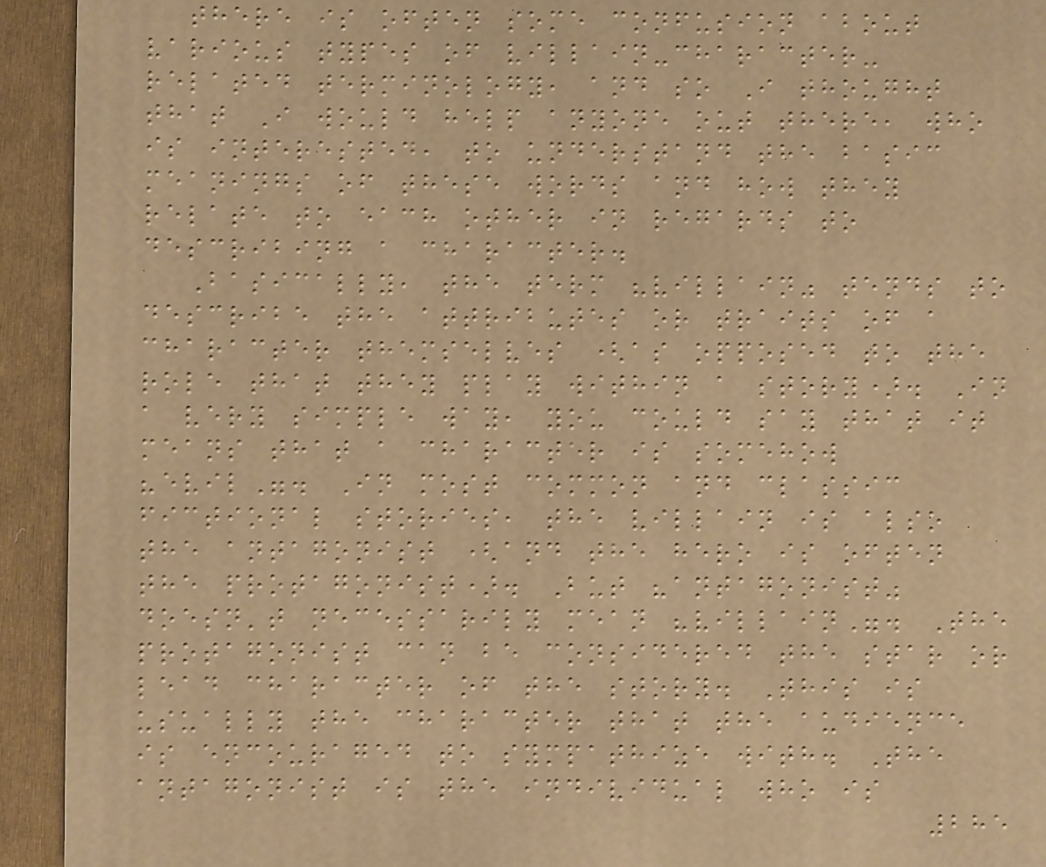there is often some confusion about
various types of villain-character-
related terminology, and so I thought
that I would help anyone out there, who
is interested, to understand the basic
meanings of these words and how they
relate to each other in regards to
describing a character.
Basically, the term "villain" tends to
describe the attributes or traits of a
character themselves (as opposed to the
role that they play within a story). In
a very simple way, you could say that it
means that a character is somehow
"evil". In most common and classic
fictional stories, the villain is also
the antagonist (and the hero is often
the protagonist). But "antagonist"
doesn't necessarily mean "villain". The
protagonist can be considered the star or
lead character of the story. This is
usually the character that the audience
is encouraged to sympathize with. The
antagonist is the individual who is
285
